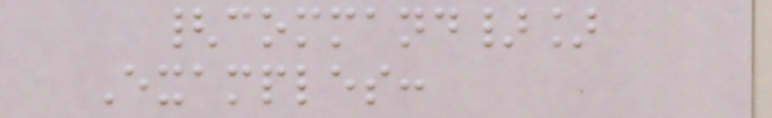{command}]
Examples:
